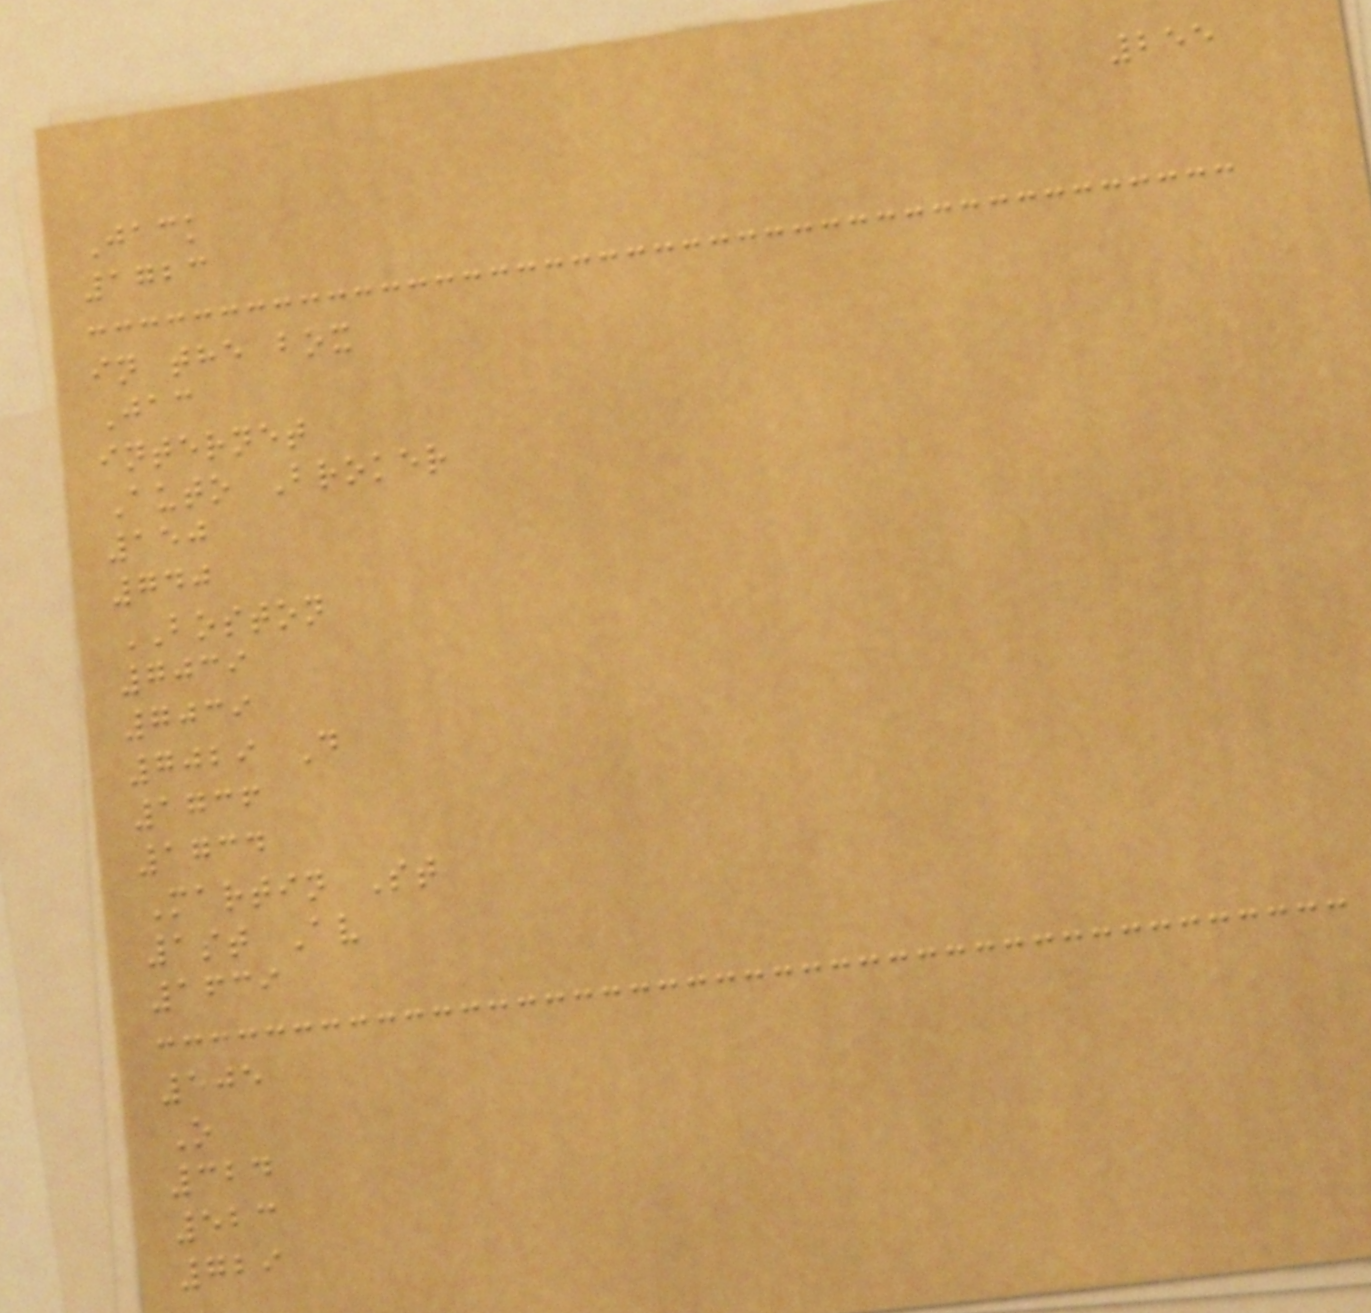255
Jack
1723
in the box
Jac
internet
Auto Broker
150
740
BOSTON
7039
7039
7029 D
1736
1734
Martin St
1st Av
1639
505
O
324
523
729
